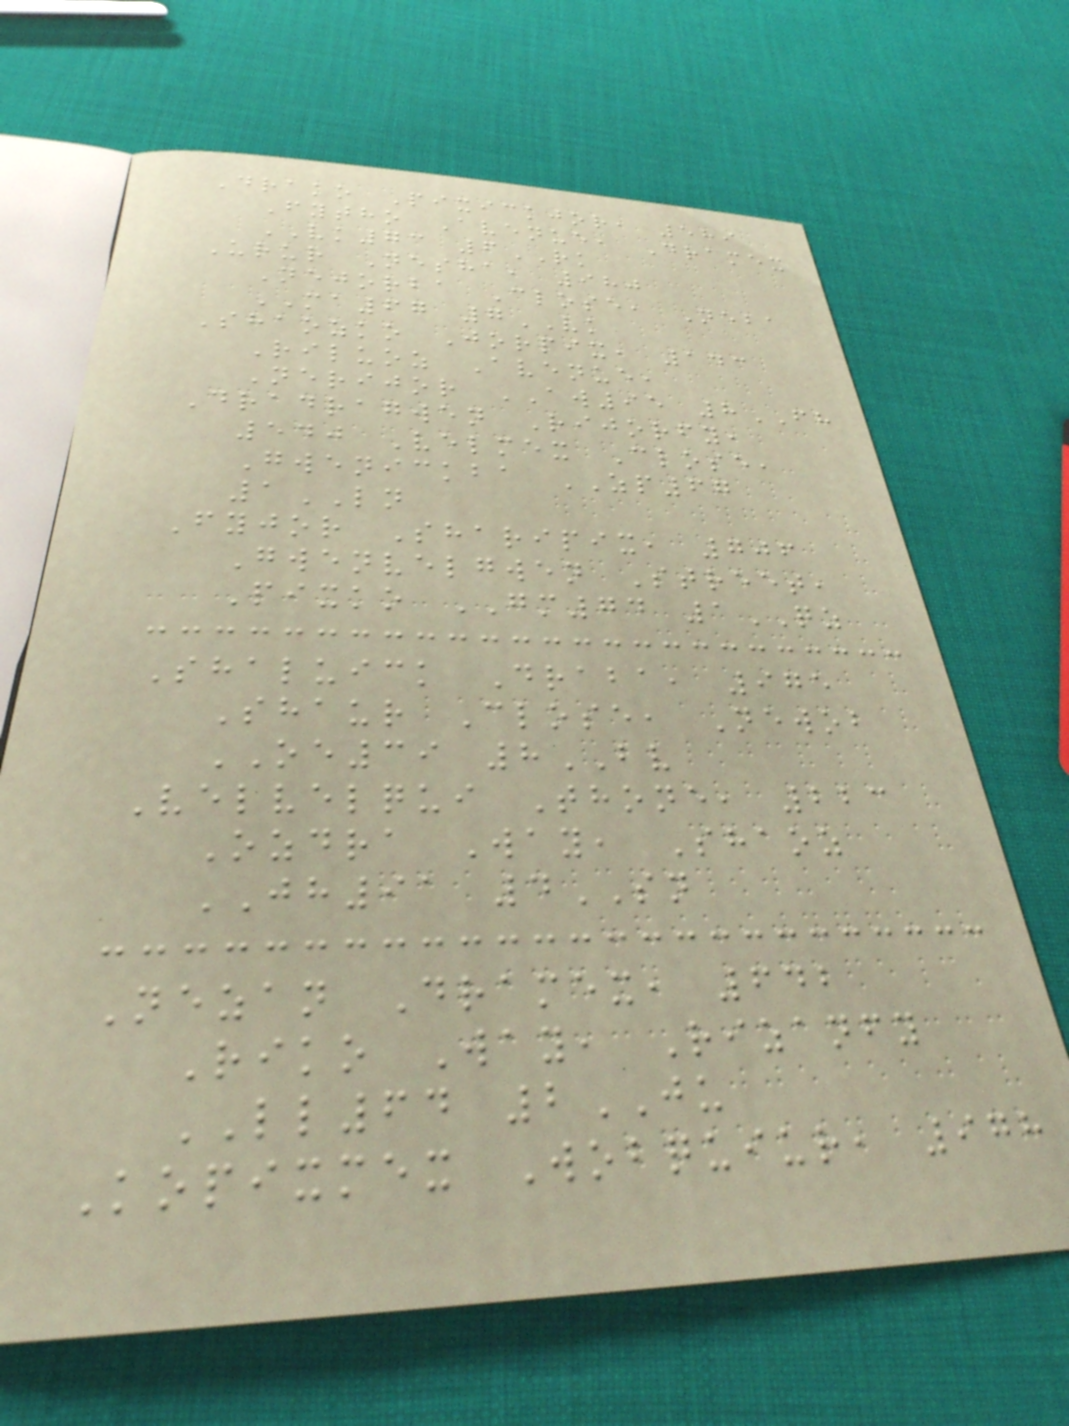Drako Pixickjor, 589
Fytho Avenue, Dramex
VK73 6RK
Urur Nesha, 980
Nejorba Close, Neba
MA67 7VK
Shaozko Jorpix, 143
Riluoz Avenue,
Nerijor AW95 8FH
Dradragwen Rijorfy,
540 Velmex Close,
Gwenickba ZP67
1LN
Fyjor Sharipix, 706
Gwenvelgwen Street,
Pixko GM74 1QZ
Shaluick Draba, 975
Shaur Close, Newob
OE39 8BV
Velvelqui Thone, 223
Ozdra Way, Shaoz
JH91 4SN
Nezan Dramex, 642
Riko Way, Rizanfy
LL64 2JU
Kopixmex Wobquiur, 978
